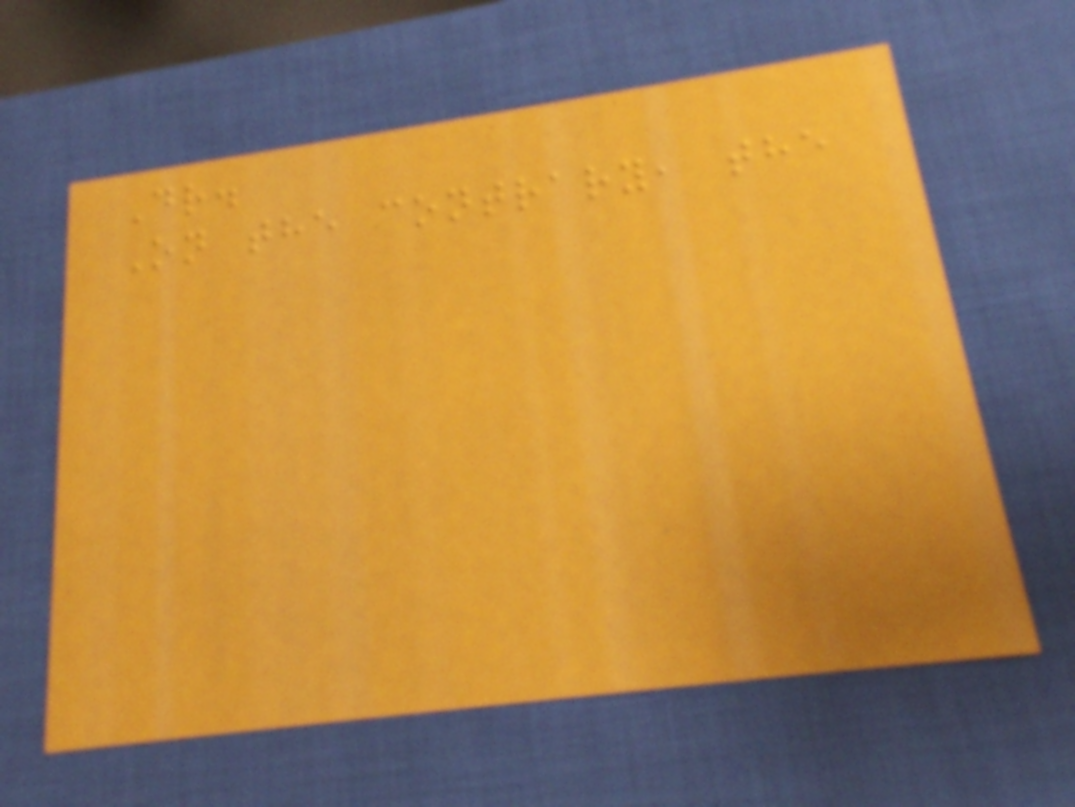Dr.
On the contrary, the
